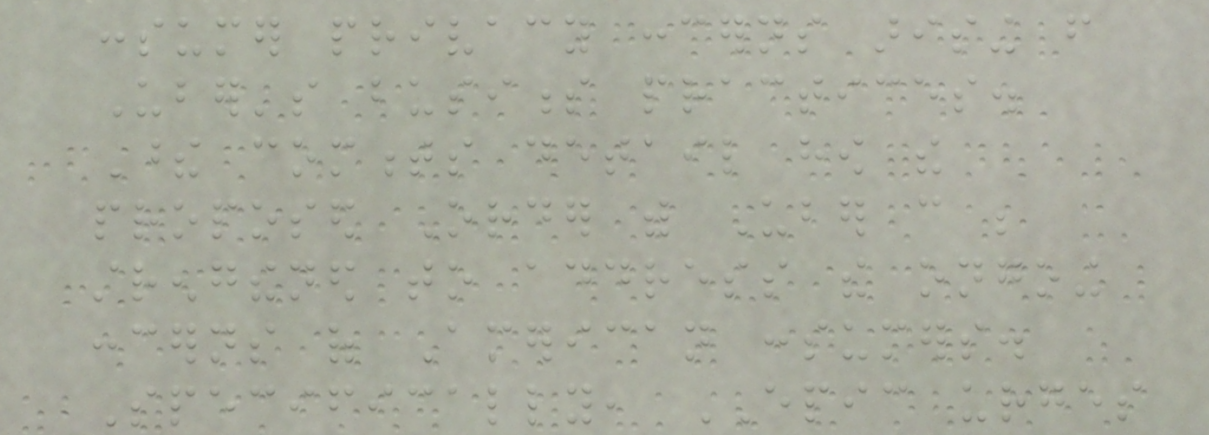consumer privacy concerns arising from
Uber's business practices.
These comments detail how the
proposed Order with Uber can be
strengthened to address the ongoing
concerns of American consumers.
Specifically, EPIC urges
